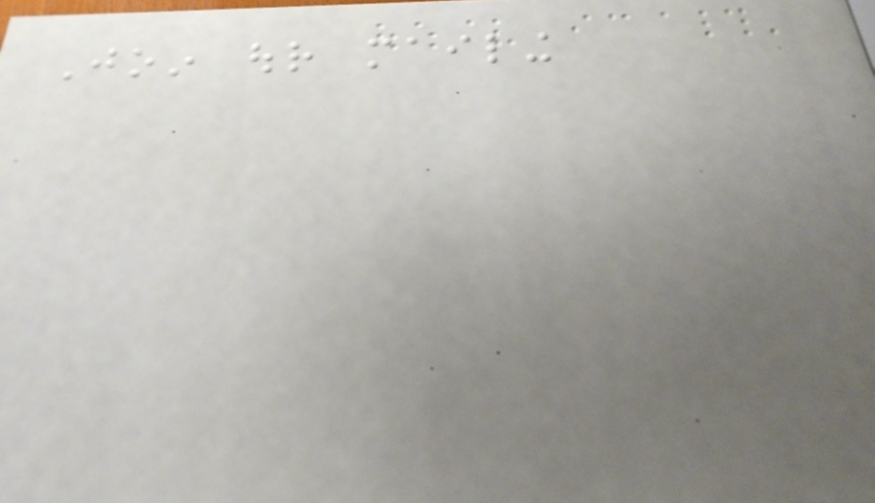Join our mailing
